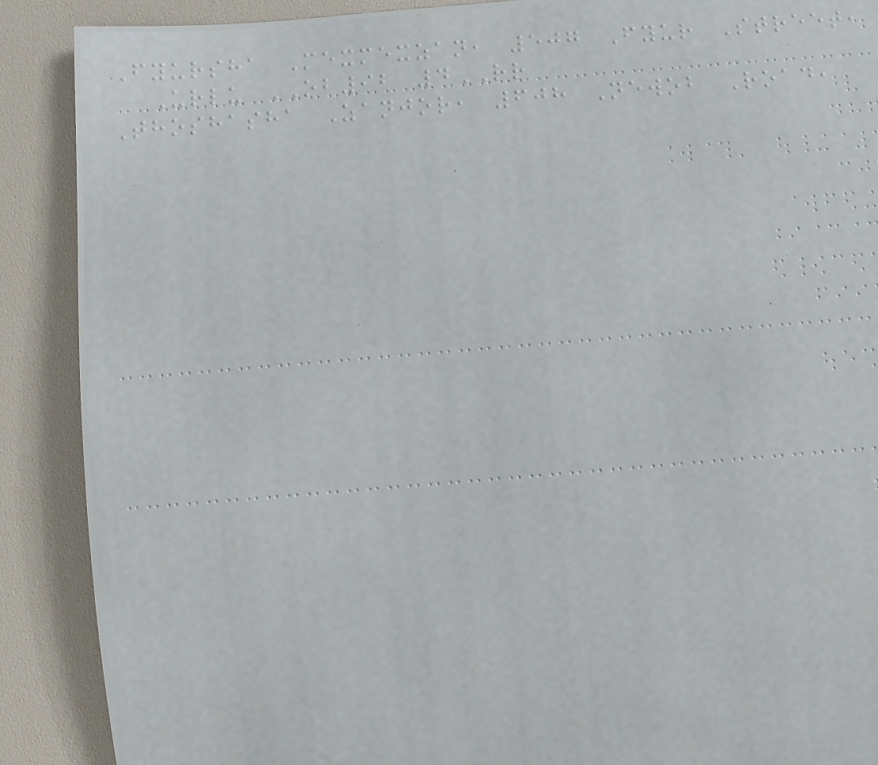Fyursha Mexmexzan, 507 Fyur Street,
Urlu OB92 4RR
Thoshasha Zanjor, 608 Newob Road,
